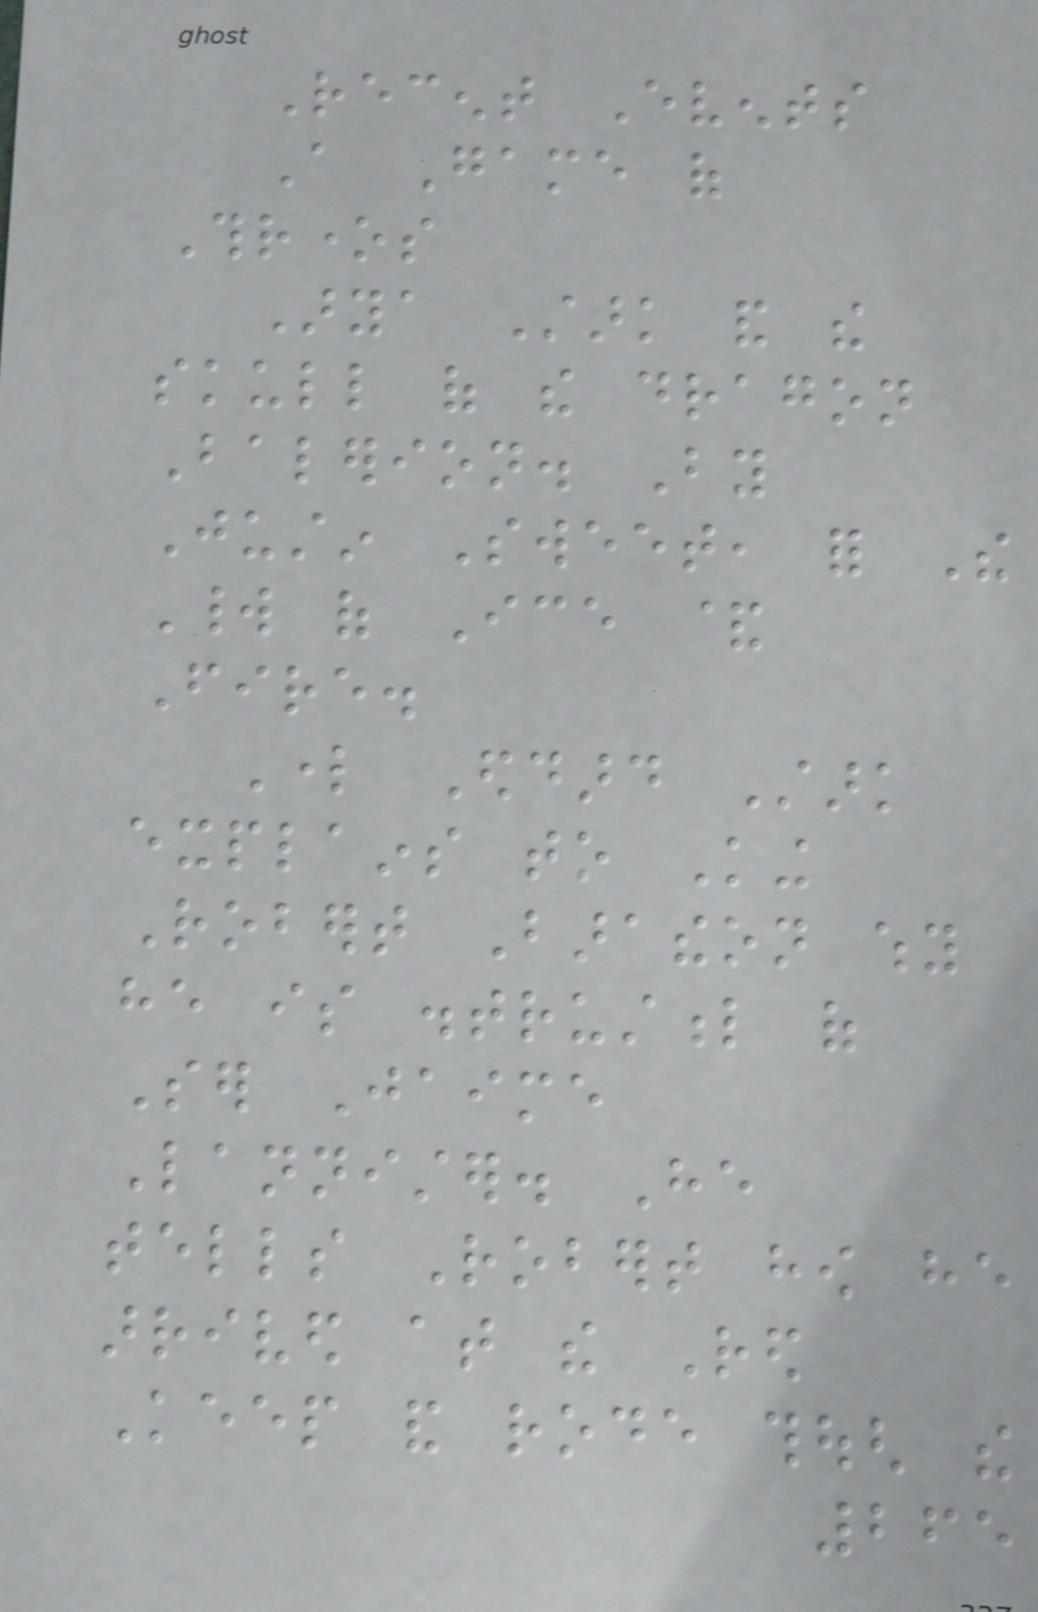Recent Events
A Game of
Thrones
Arya Stark and the
skull of the dragon
Balerion. By
Justin Sweet, for The
World of Ice &
Fire.
Lord Eddard Stark
explains to King
Robert Baratheon why
he is distrustful of
Ser Jaime
Lannister. He
tells Robert how he
arrived at the Red
Keep and rode though the
265
